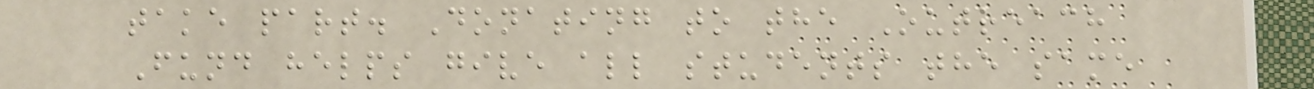take part. Donating to the Outreach
Fund helps give all students the same
